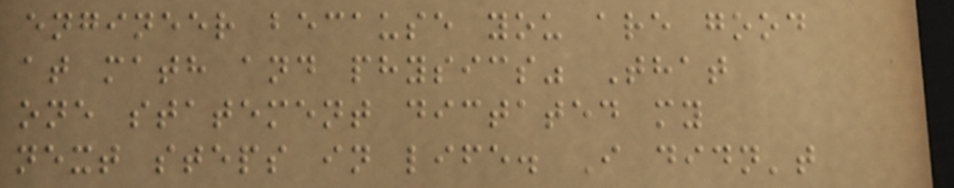engineer because you are good
at math and physics" That
one statement dictated my
next steps in life. I didn't
